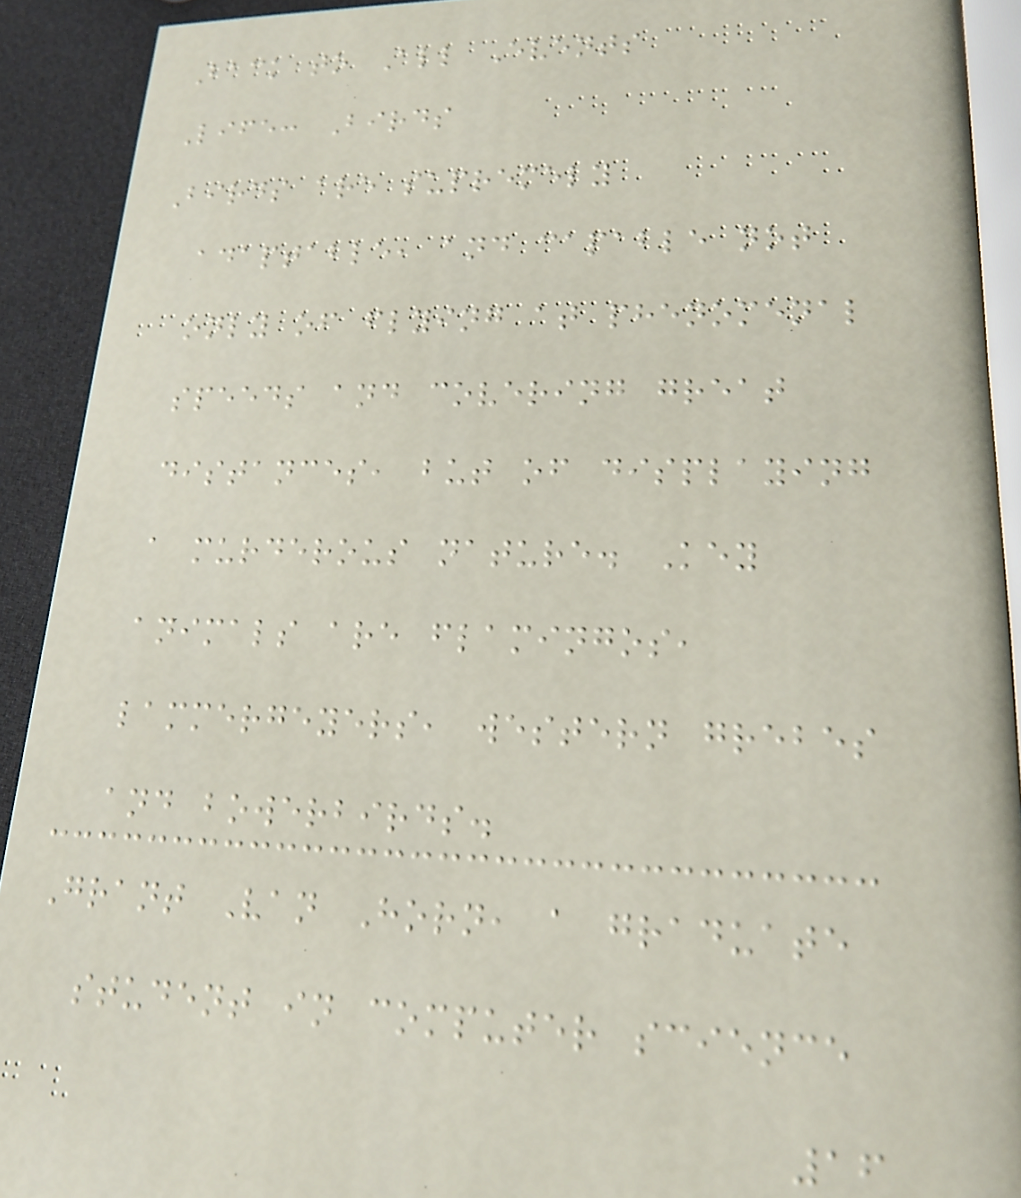Back to All Events
Life: Birds
Birds are supremely
adaptable, and capable not
only of flying at phenomenal
speeds and covering great
distances, but of displaying
a murderous nature. Key
animals are flamingos,
lammergeyers, western grebes
and bowerbirds.
Grant Van Horn, a graduate
student in computer science
16
